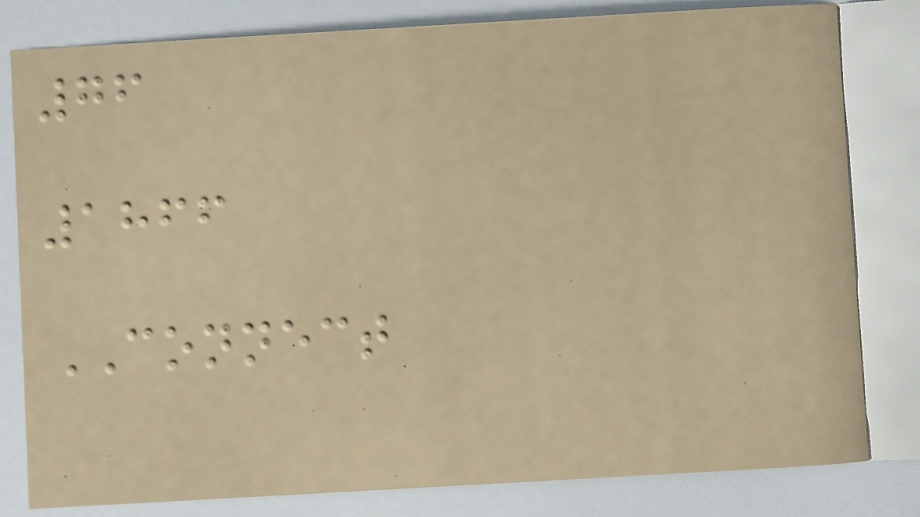76
1866
CONNECT
